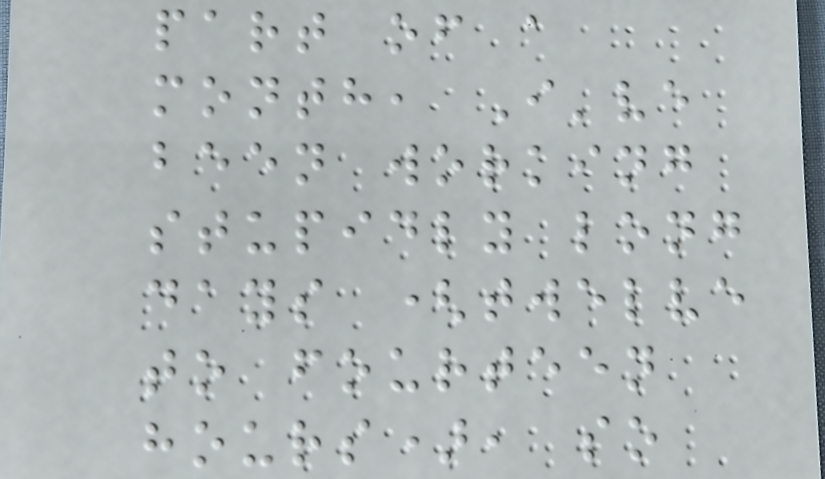part of a
month, I've
been working
stupidly long
days (twelve
to fourteen
hours), so
